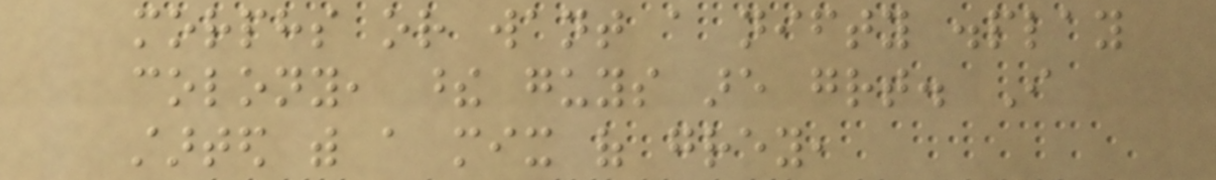morphs or want a nifty display
colony, these guys are great. I
started with a mix of grey,
